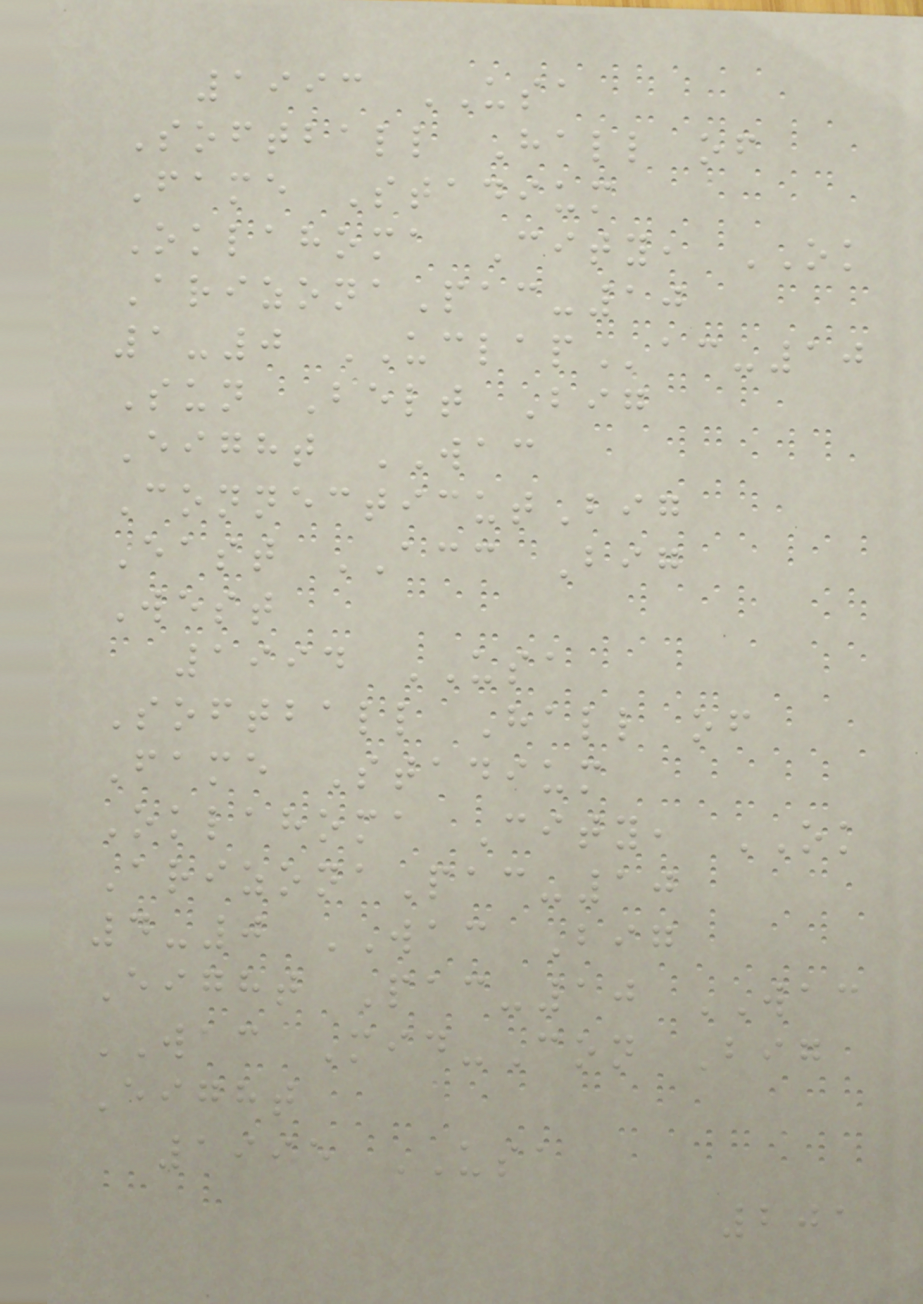1993 USA
Softball Hall of
Fame Stadium
Oklahoma City, OK
ArizonaPac-10
1-0 UCLAPac-10
Sun Belt Big
Eight WAC
ConnecticutBig
East ACC Big
West
1994 USA
Softball Hall of
Fame Stadium
Oklahoma City, OK
ArizonaPac-10
4-0 WAC Big
Eight Pac-10 WAC
WAC Mid-Con Big
Eight
1995 USA
201
